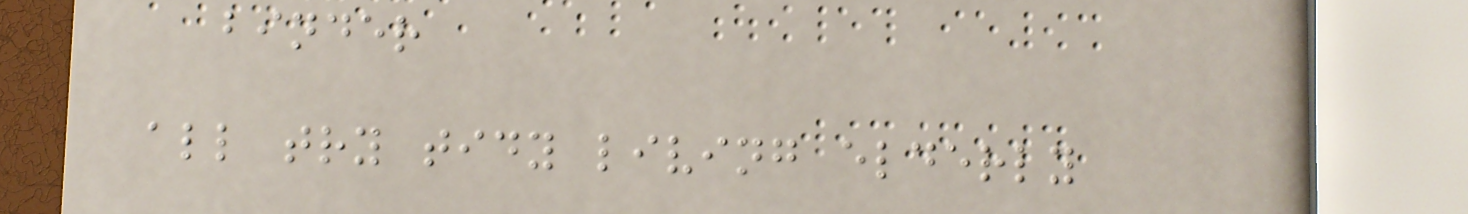binder
all try tidy living elderly
